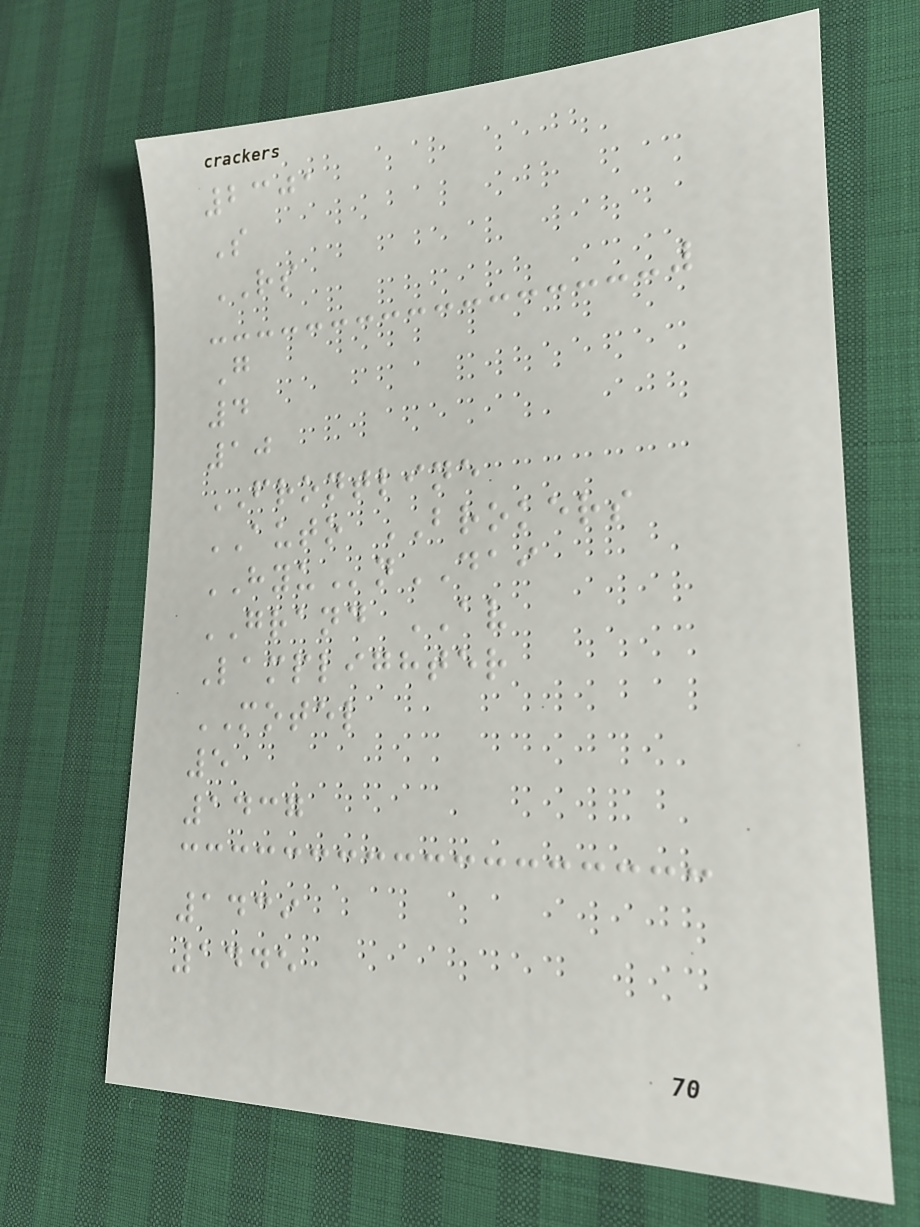2301
S
RS
G
4
10
FRONTLINE
AUTO BROKERS
HYUnDAI
GRAND AV
Lamplighter
MOTEL
5
1437
1439
1445
